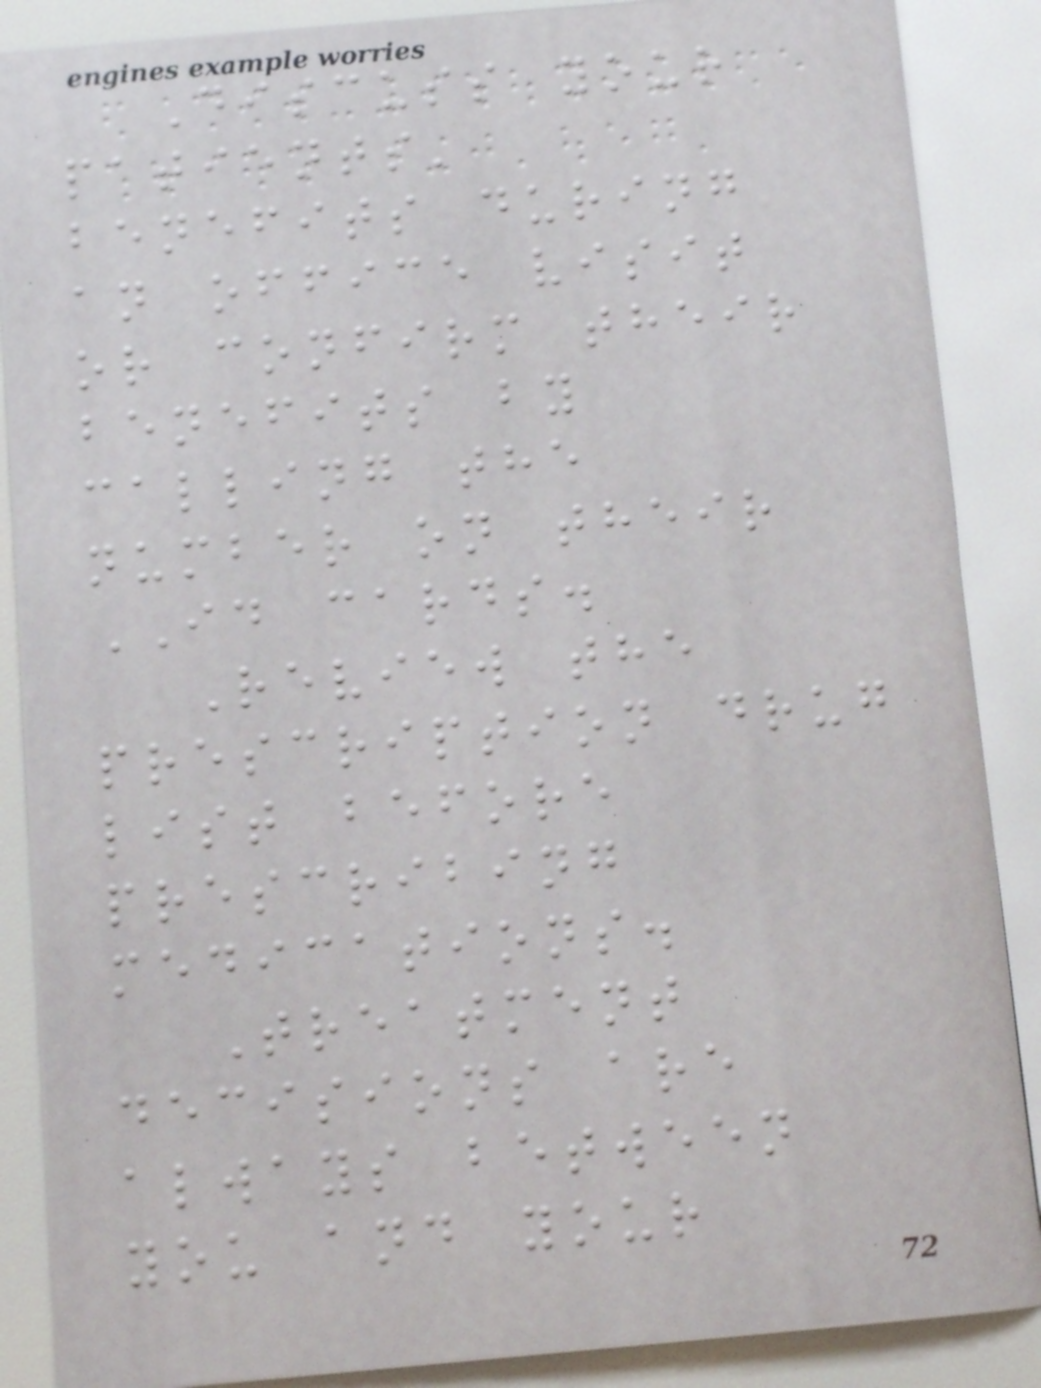Discuss your
patients'
benefits during
an office visit
or confirm their
benefits by
calling the
number on their
ID cards.
Review the
prescription drug
list before
prescribing
medications.
Treatment
decisions are
always between
you and your
